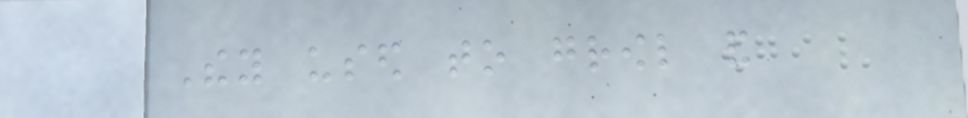They used to growl and
